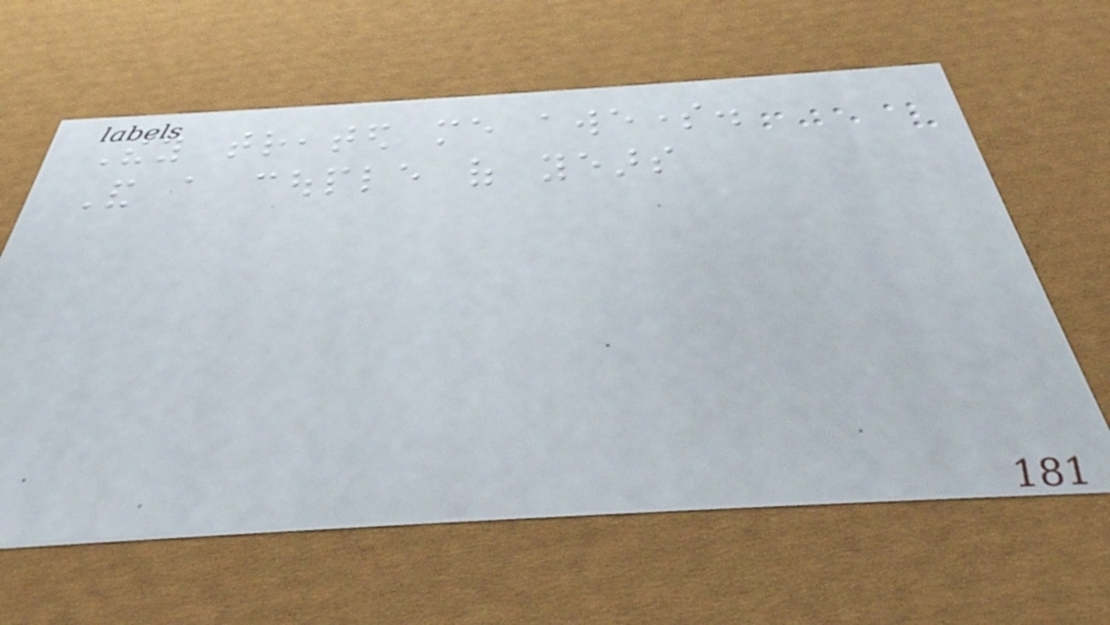They treated me awesome.
And a couple of years
